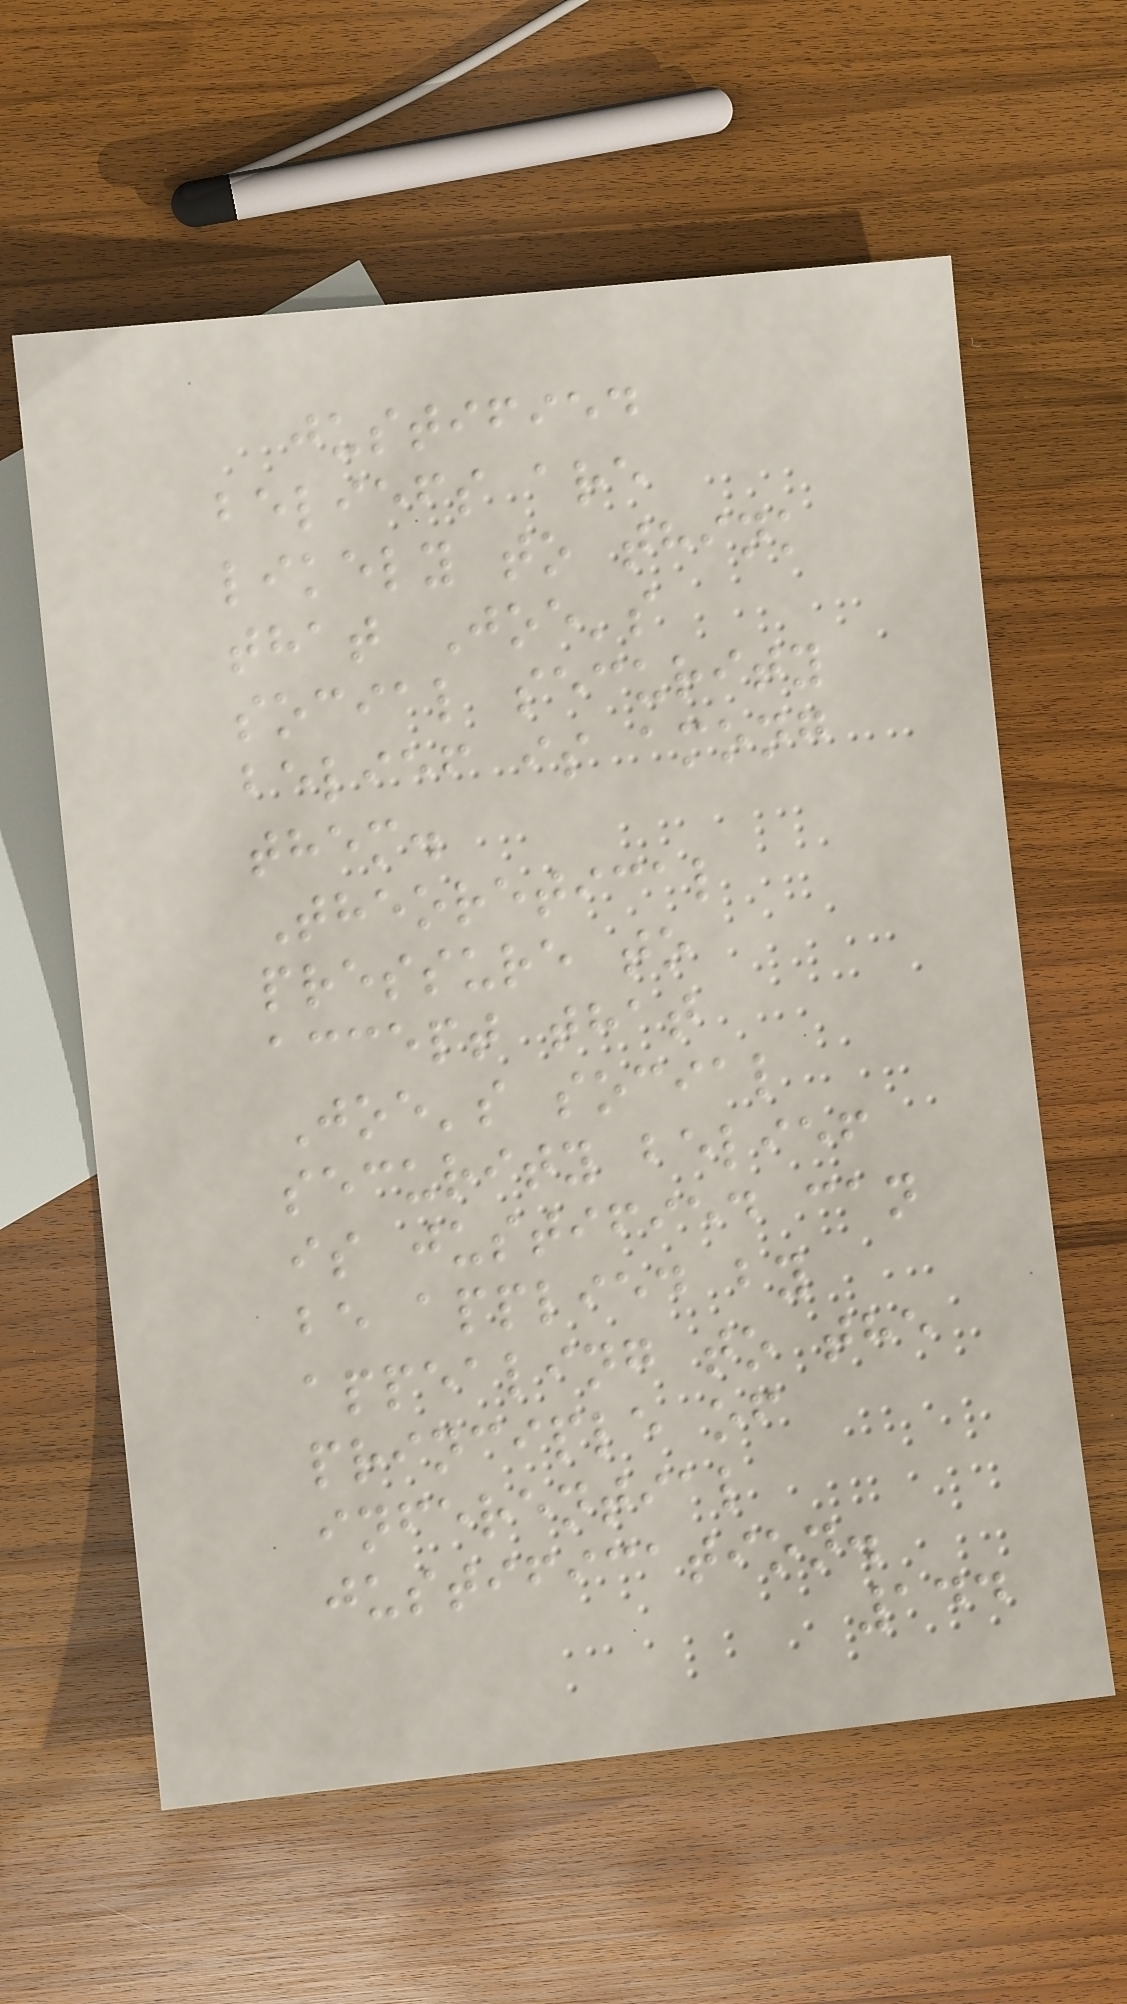justified
beliefs are
likely to think
that Joe's
social security
belief is among
them.
Theoretical
pressure to
accept that
Joe's social
security belief
is justified can
be applied by
appealing to the
principle of
inferential
justification.
144
